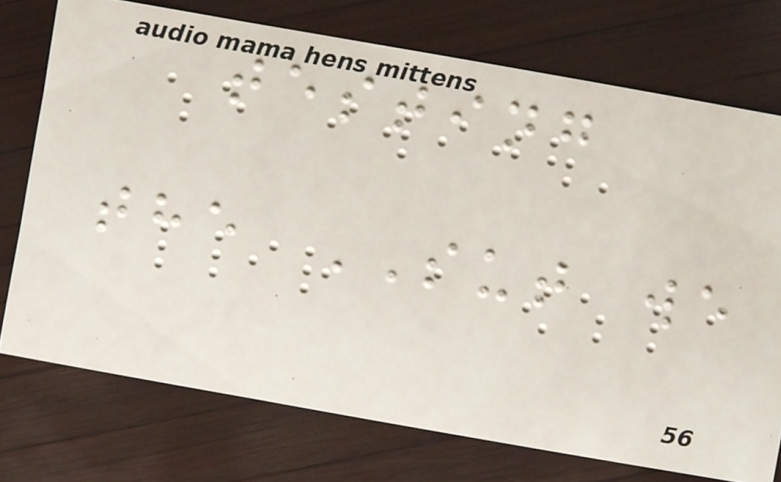testing
the SUT we
